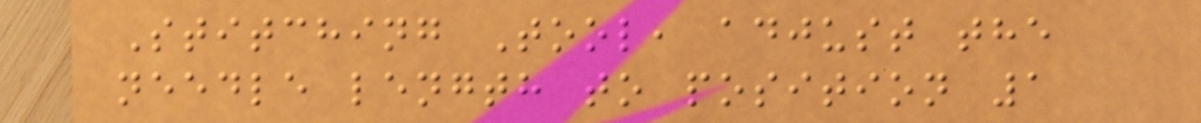Stitching Tool, adjust the
needle length to position 1
